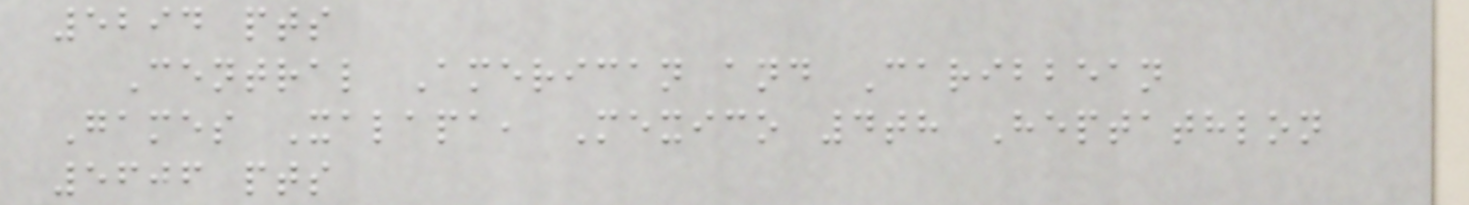5294 pts
Central American and Caribbean
Games Xalapa, Mexico 4th Heptathlon
5606 pts
